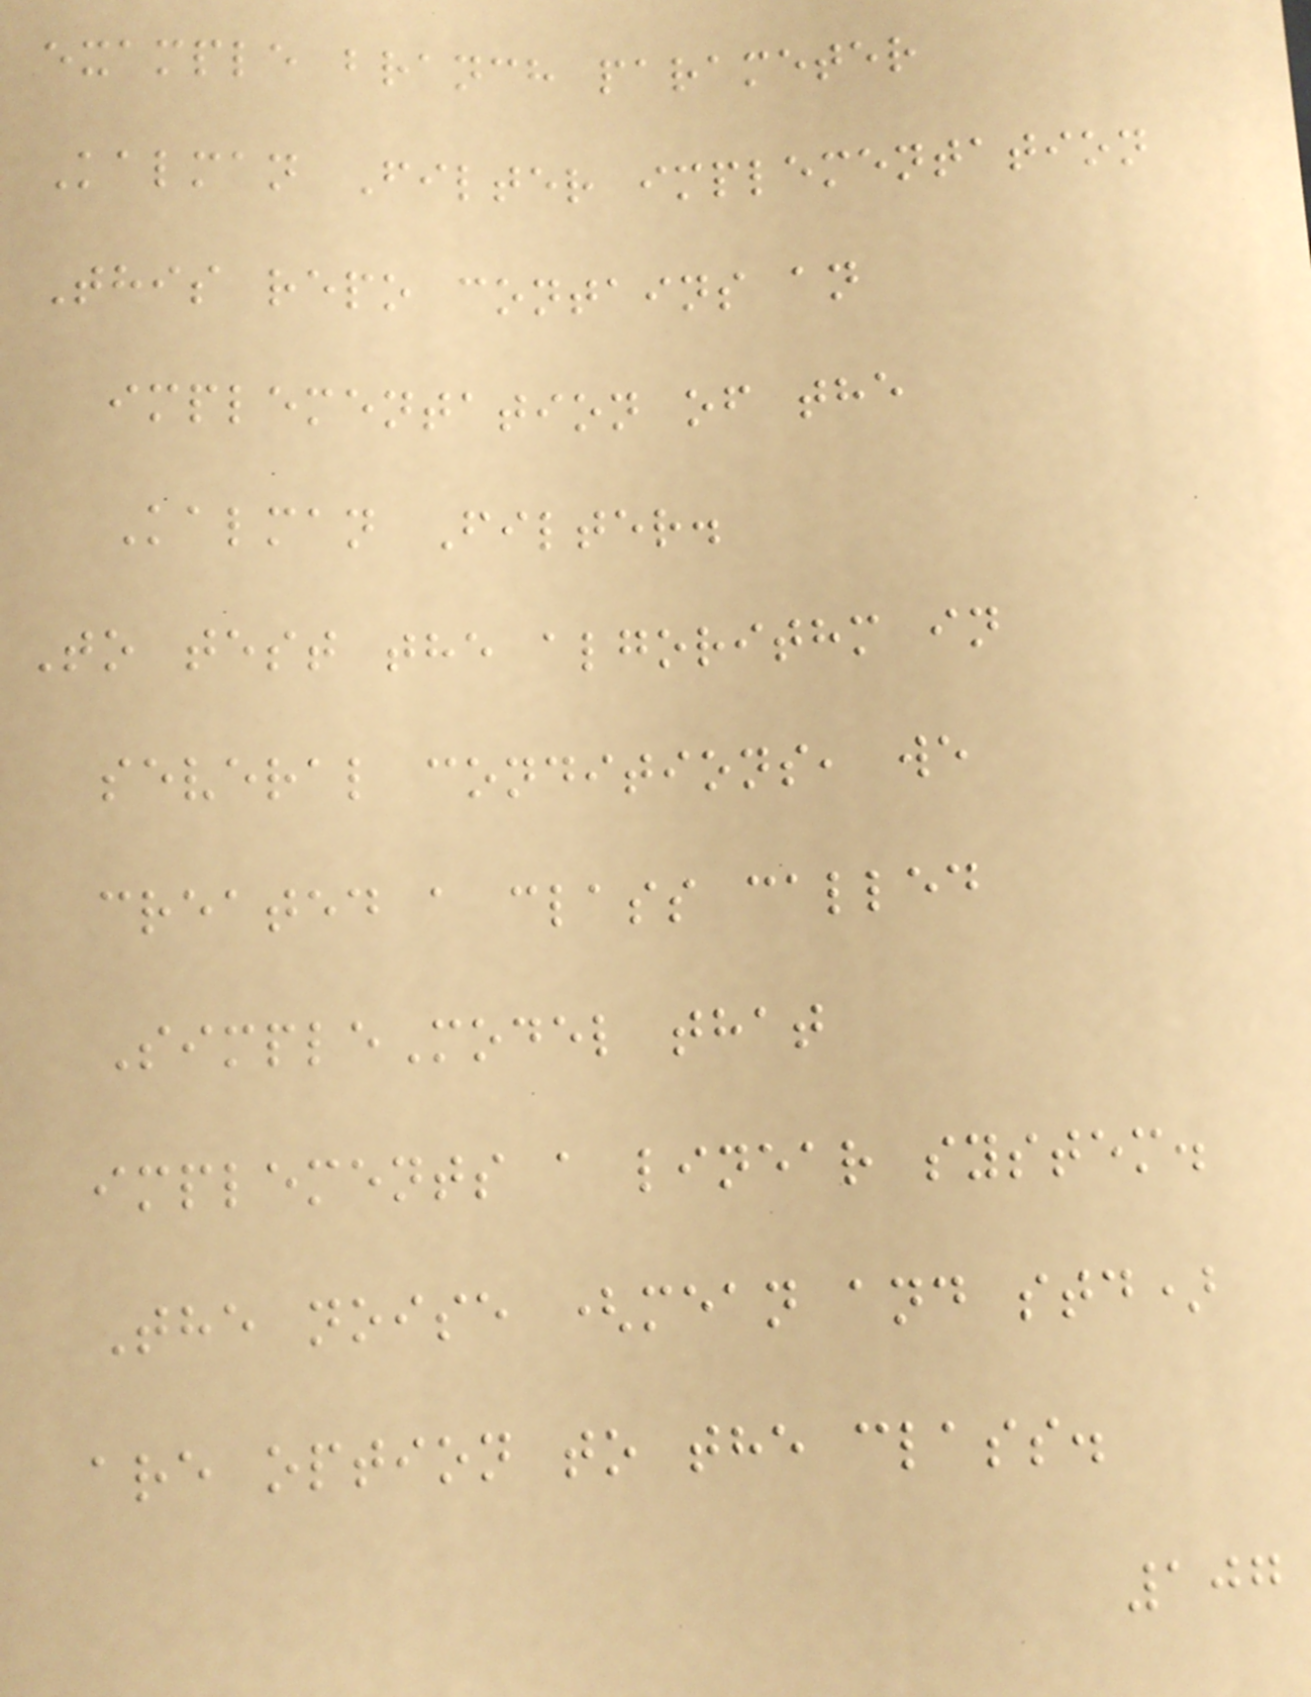example branch parameter
Kalman Filter implementation
This repo contains an
implementation of the
Kalman Filter.
To test the algorithm in
several conditions, we
created a class called
SimpleModel that
implements a linear system.
The noise (mean and std)
are option to the class.
107
